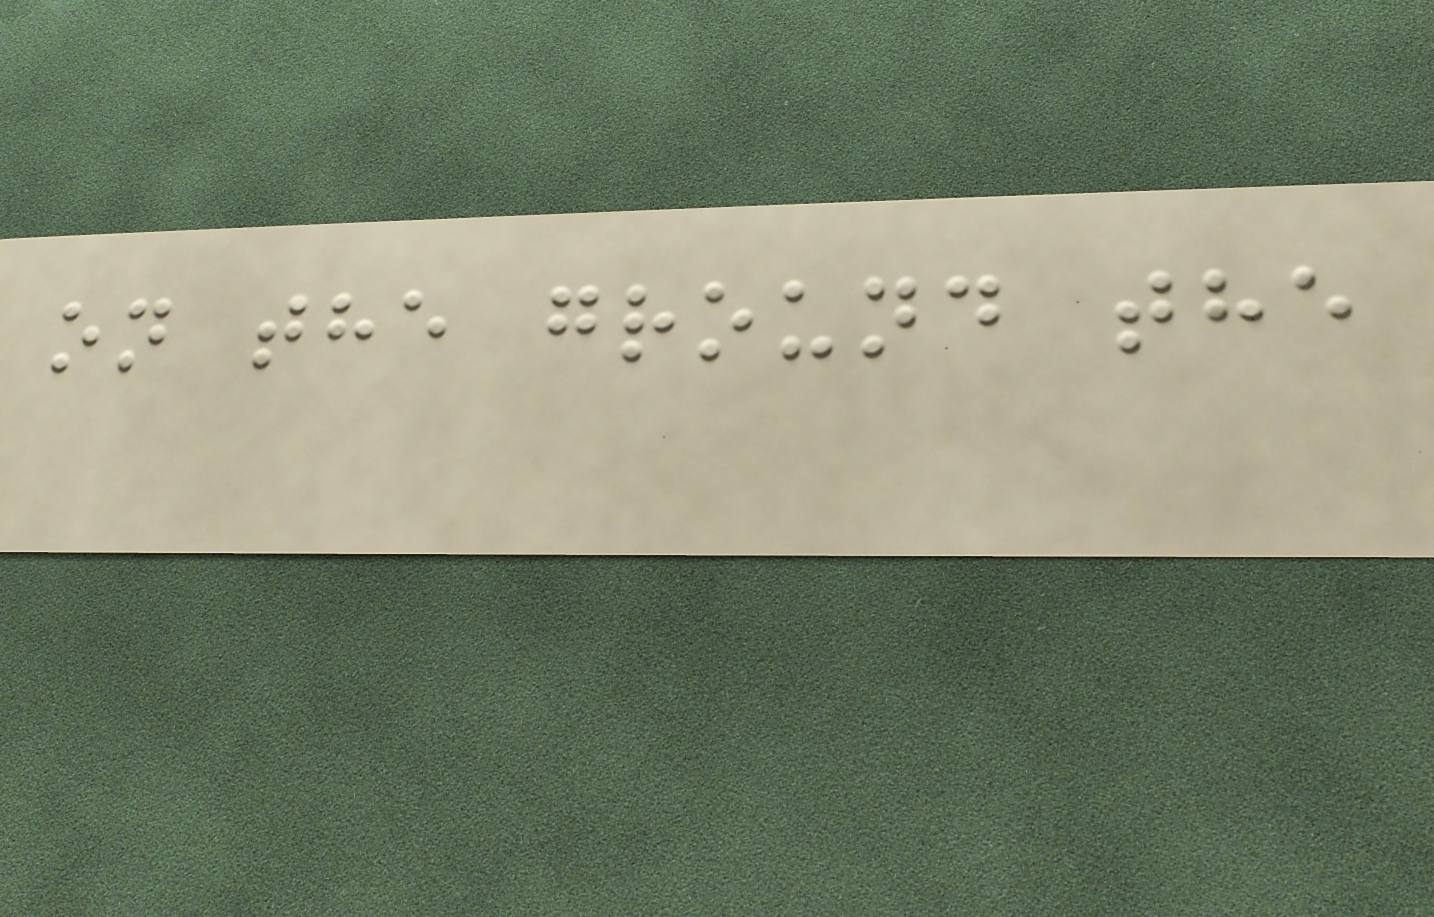on the ground the
